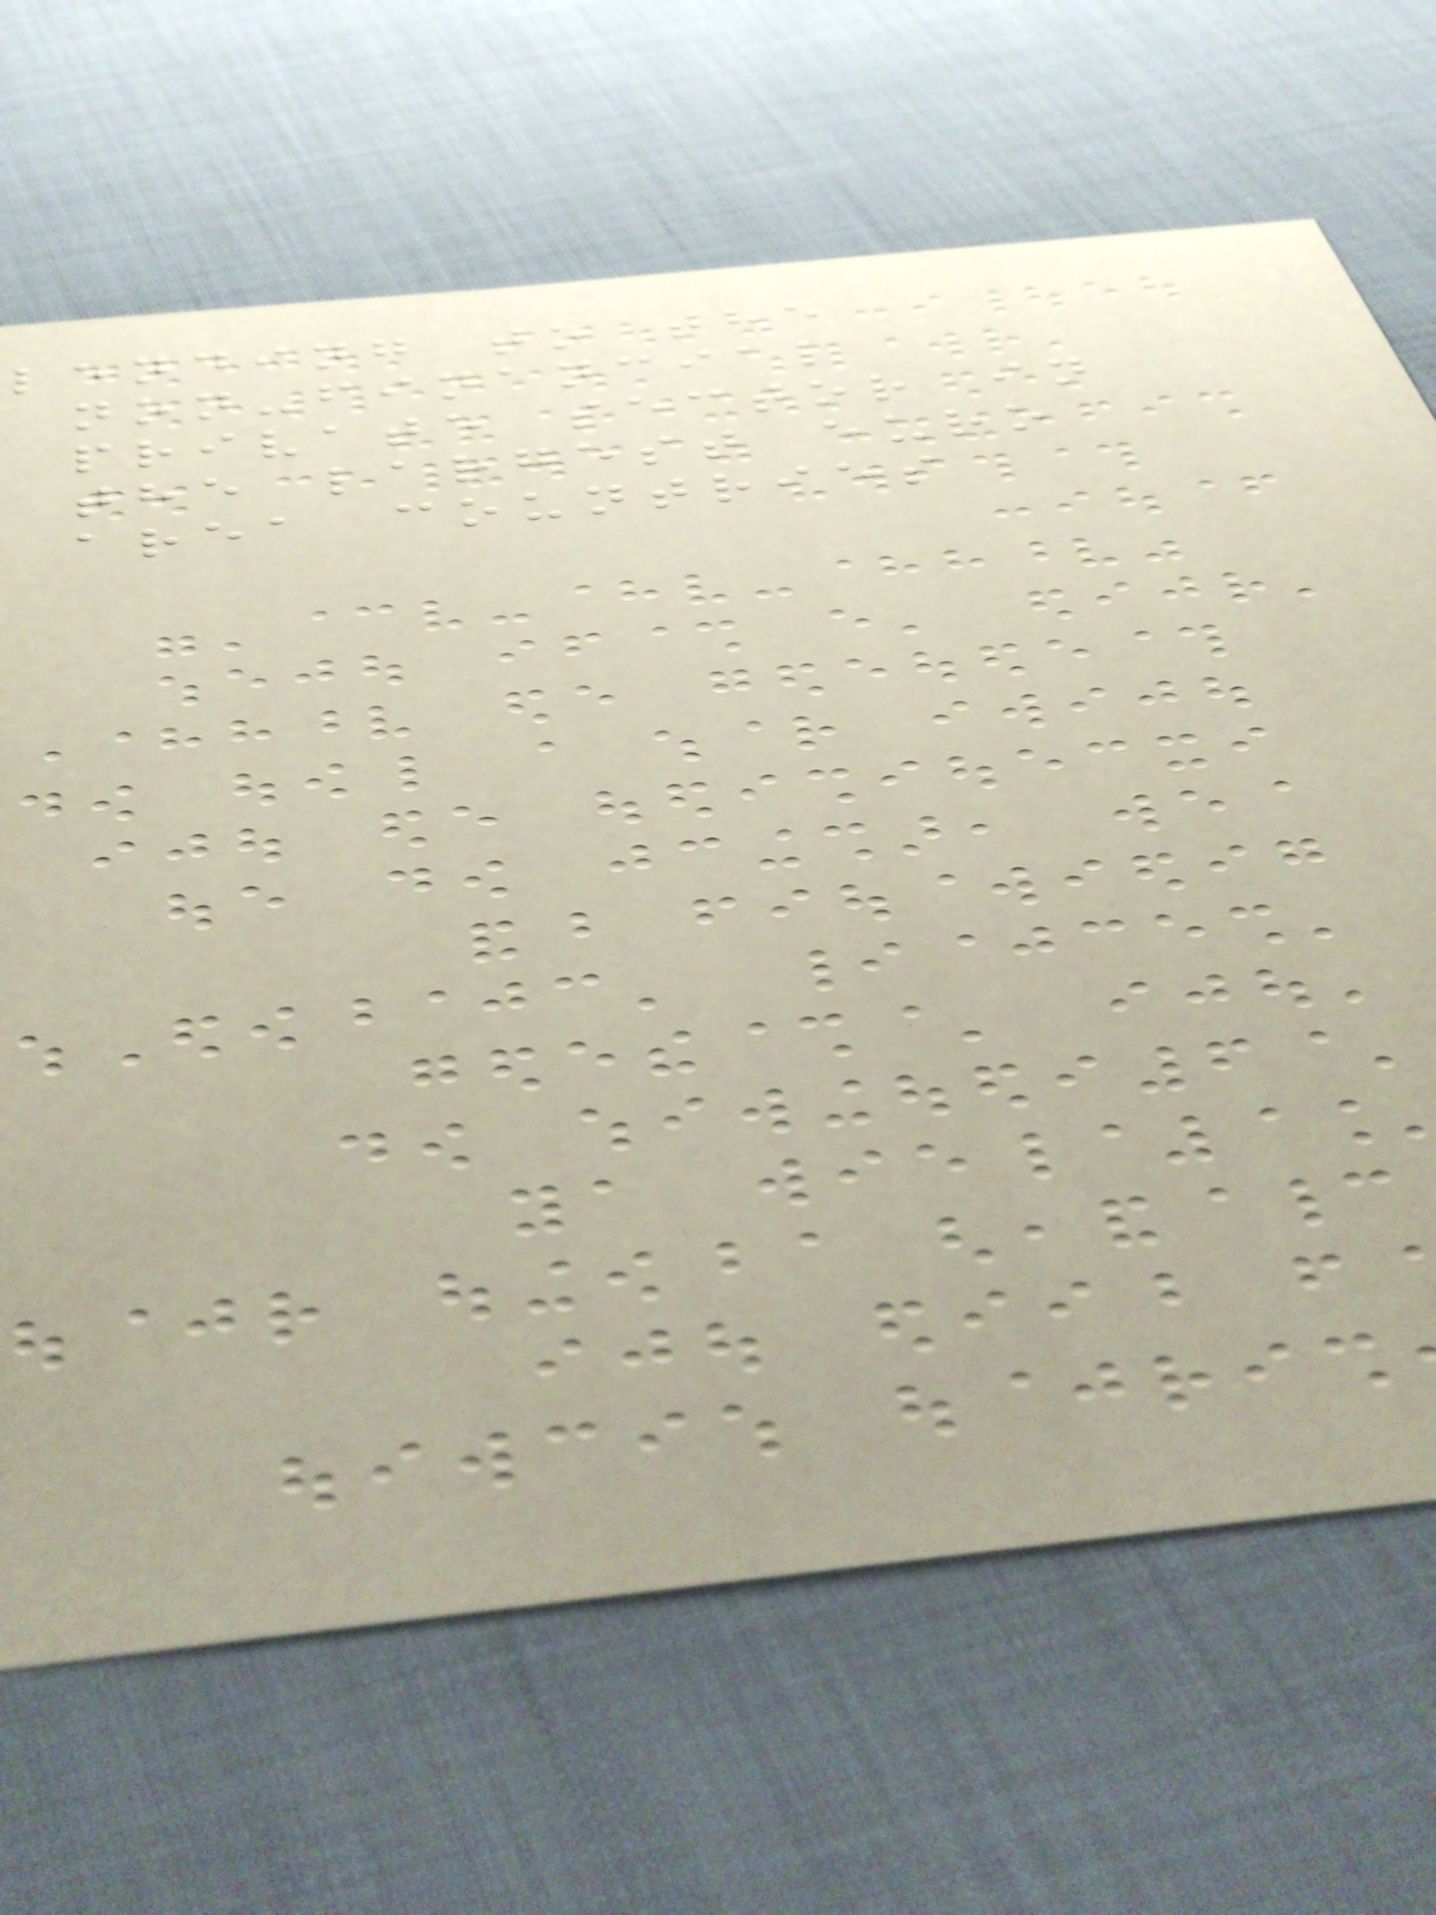lending to the
non-financial
private sector in
the largest euro
area countries
